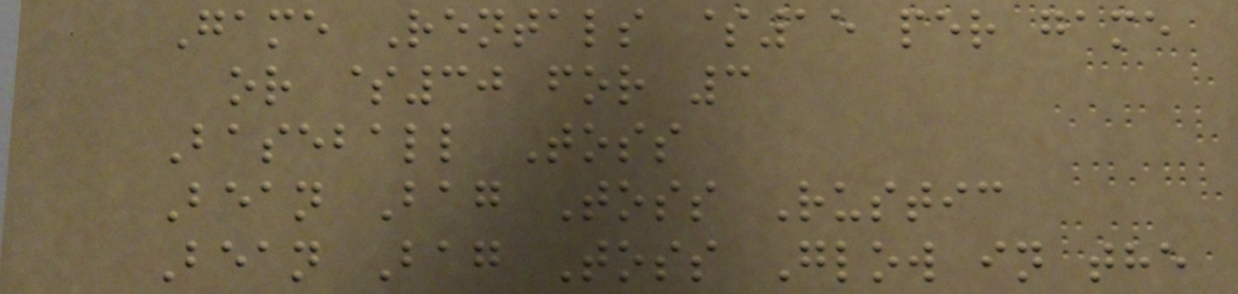Game Rentals $15 per game
or $30 for 3
Baseball Toss
Bean Bag Toss Rustic
Bean Bag Toss Glow in the
